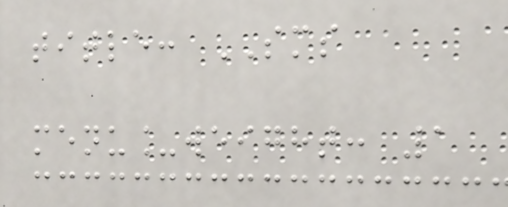title: SMS
menu_weight: 1
